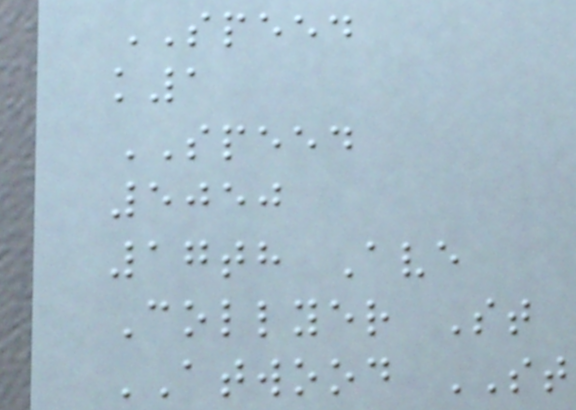SPEED
k1
SPEED
5050
17th Ave
Collyer St
ATWOOD ST
